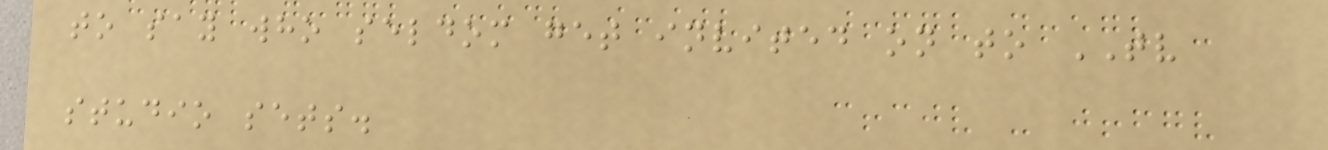to say who seldom get invited on to TV
studio sets.
